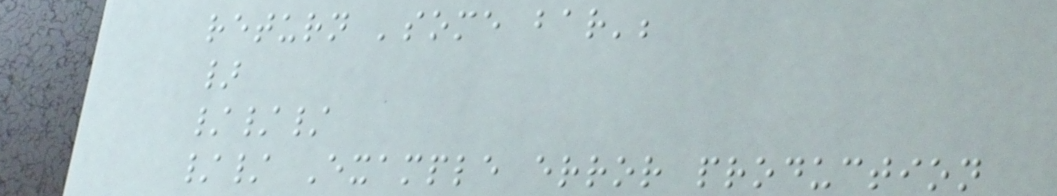return 'some bar';
}
///
// Example error production
